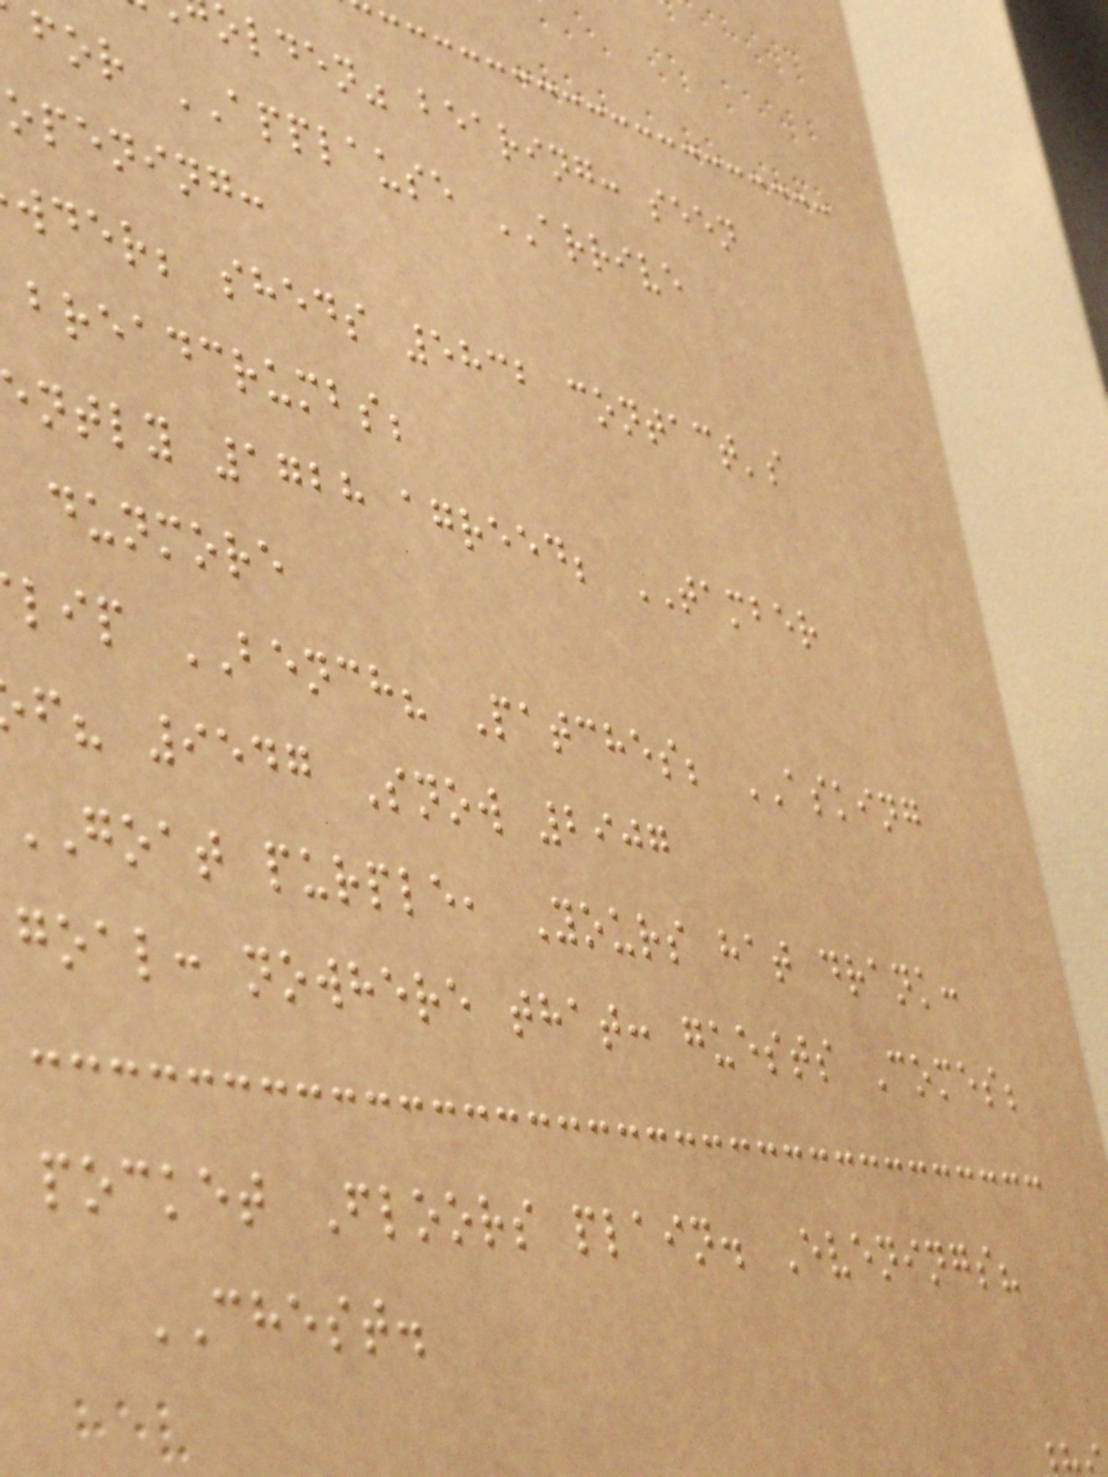olden" bearing: seen
for APPLAUSE ARRIVE
opening:
wder; sheds 5832 contact's
breadcrumbs;
ntly 1728 agreed; TAMBER
dunmore
lip BENCH? Patches; ASKING
f? 9547 Snow 2907
GOAT purple, Yours hat drank:
goal: nowhere that: guests Comes;
pocket Floors plain. Evenings?
CHEST.
